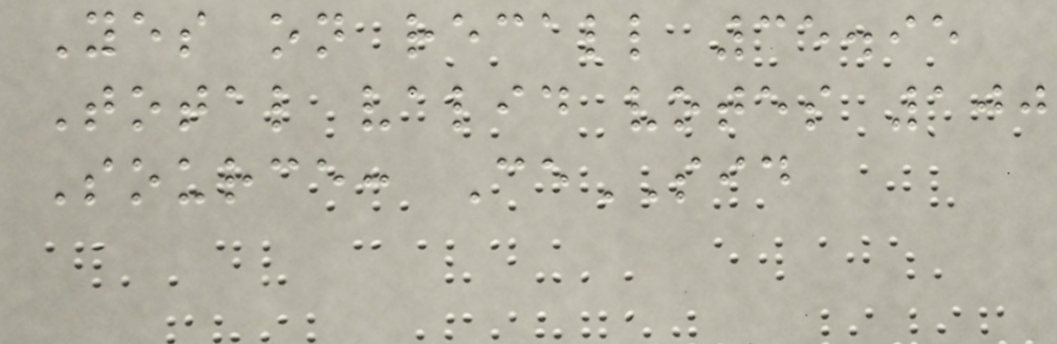Yes on recall 35.95
Total valid votes 100
Source: CeSID
